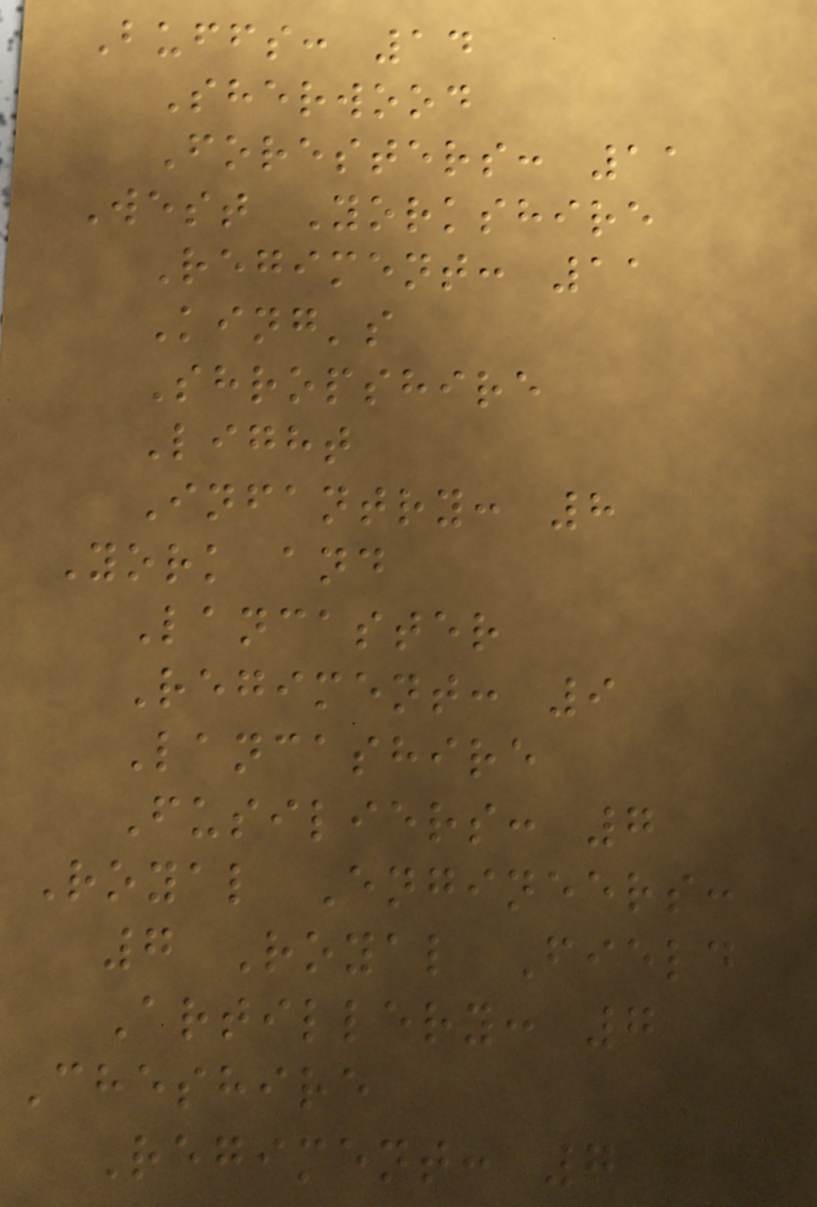Buffs: 14
Sherwood
Foresters: 11
West Yorkshire
Regiment: 11
King's
Shropshire
Light
Infantry: 8
York and
Lancaster
Regiment: 9
Lancashire
Fusiliers: 7
Royal Engineers:
7 Royal Field
Artillery: 7
Cheshire
Regiment: 7
